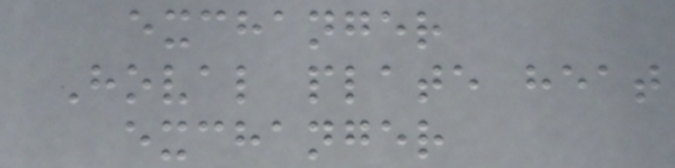exchanger
Hoval plate heat
exchanger
